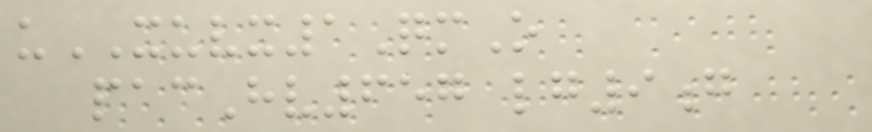uXUVX1QmO
pacHv657 lg9g
